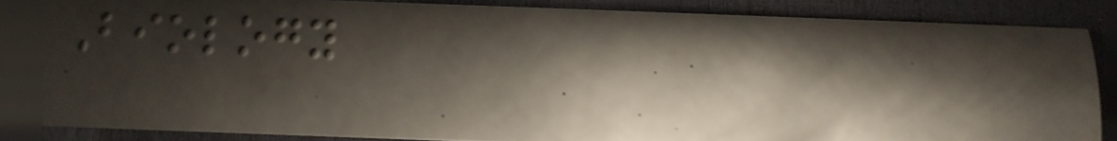Biology
